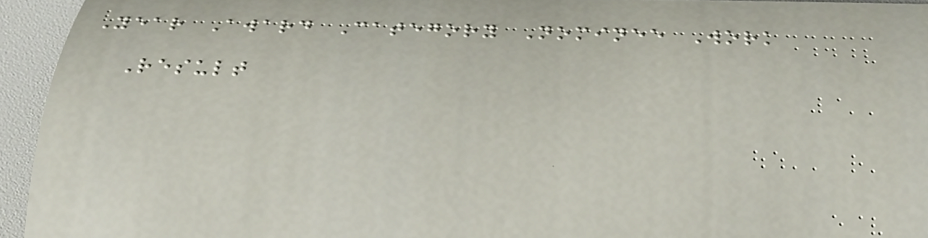Year Award Category Nominee Work
Result
